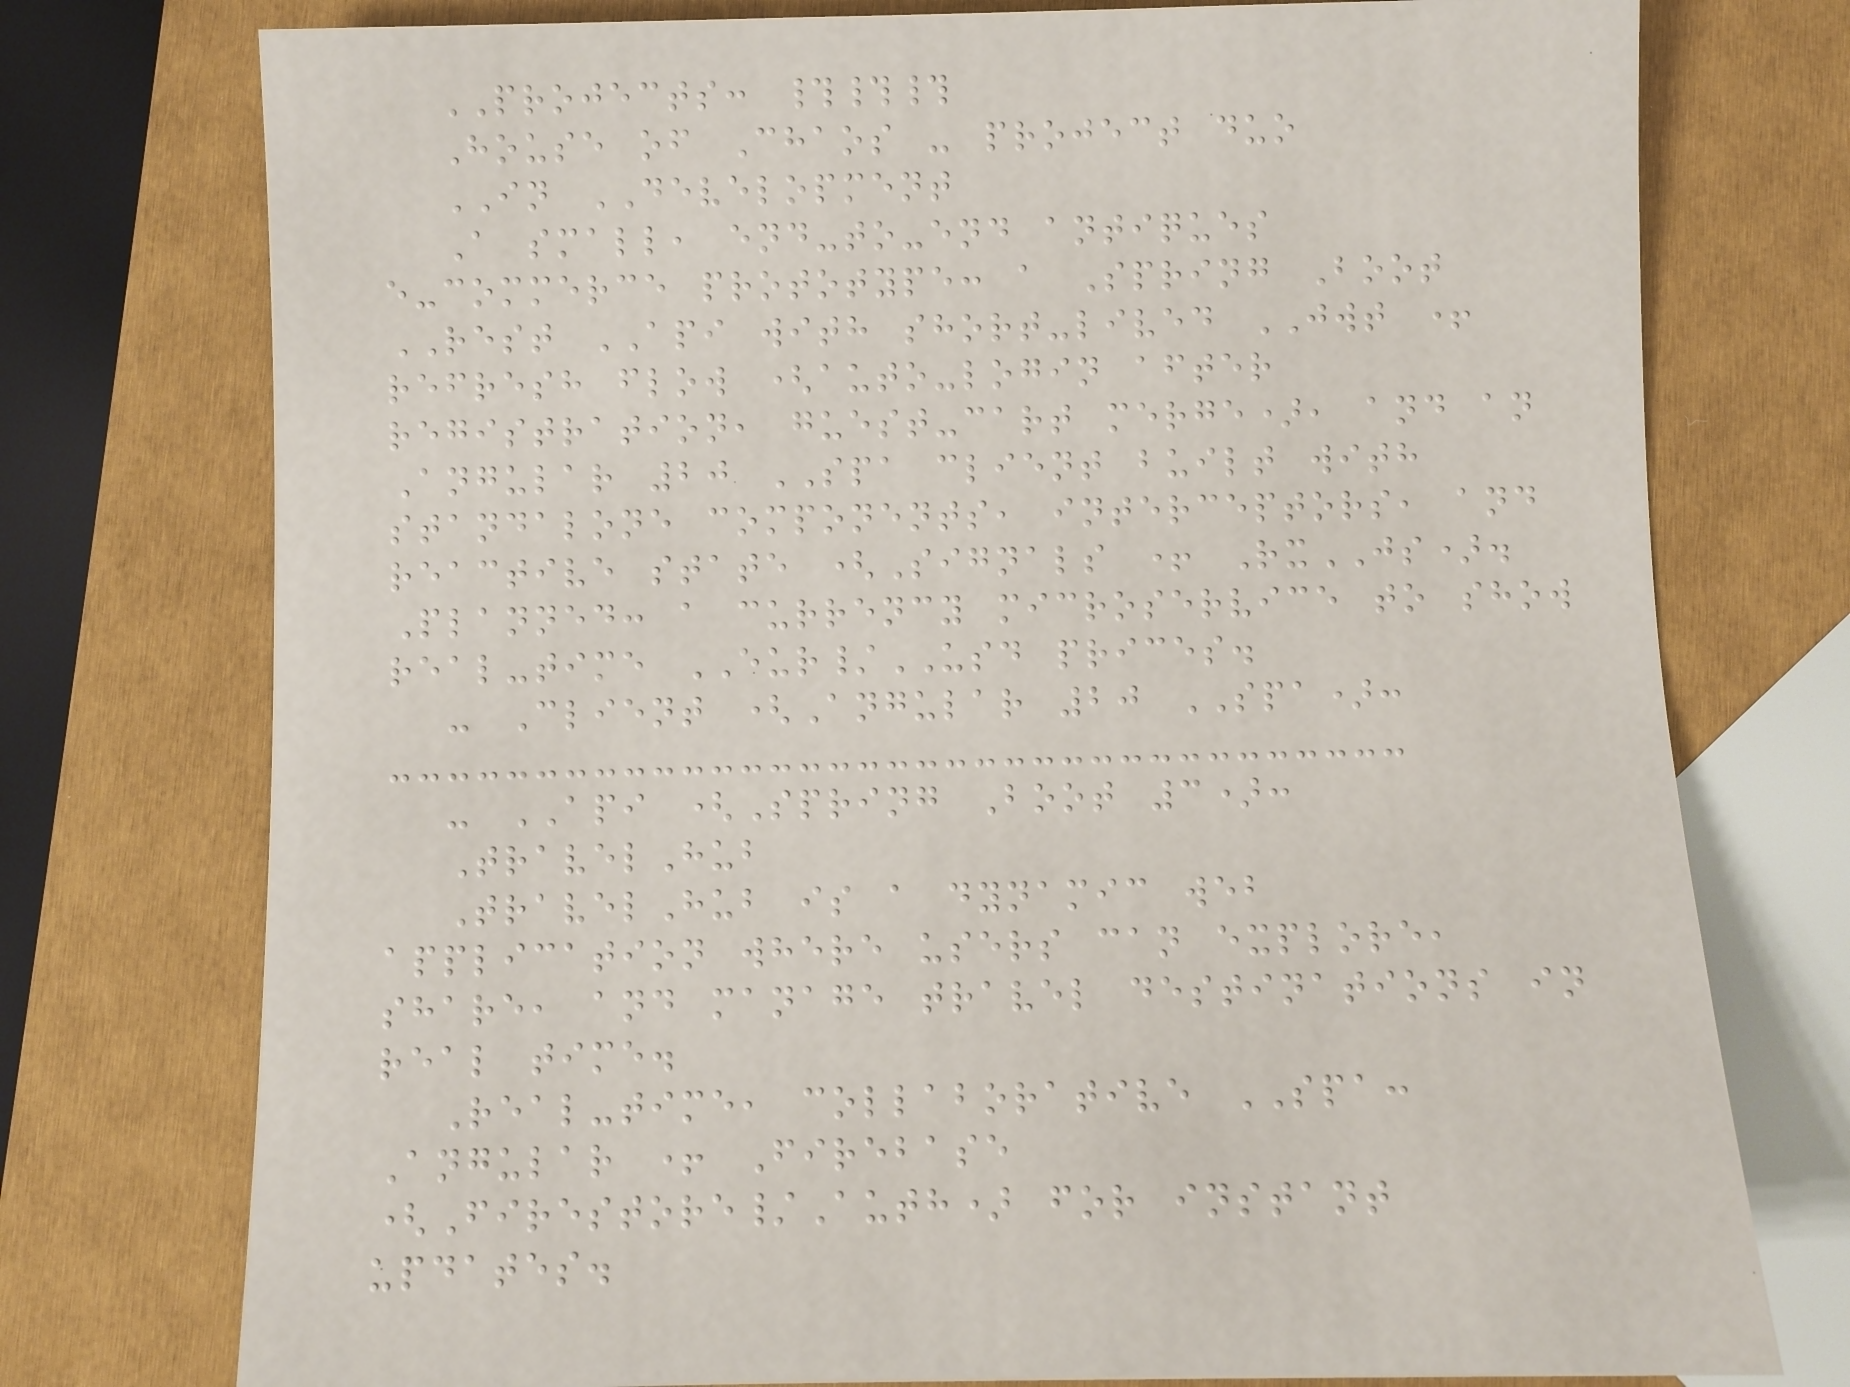PROJECTS: ###
House of Chaos - project duo
IN DEVELOPMENT
A small, end-to-end antiques
e-commerce prototype: a Spring Boot
REST API with short-lived JWT +
refresh flow (auto-login after
registration, guest-cart merge), and an
Angular 20 SPA client built with
standalone components, interceptors, and
reactive state (Signals + RxJS).
Planned: a currency microservice to show
real-time EUR/USD prices.
- Client (Angular 20 SPA):
- API (Spring Boot 3):
TravelHub
TravelHub is a dynamic web
application where users can explore,
share, and manage travel destinations in
real time.
Real-time, collaborative SPA:
Angular + Firebase
(Firestore/Auth) for instant
updates.
